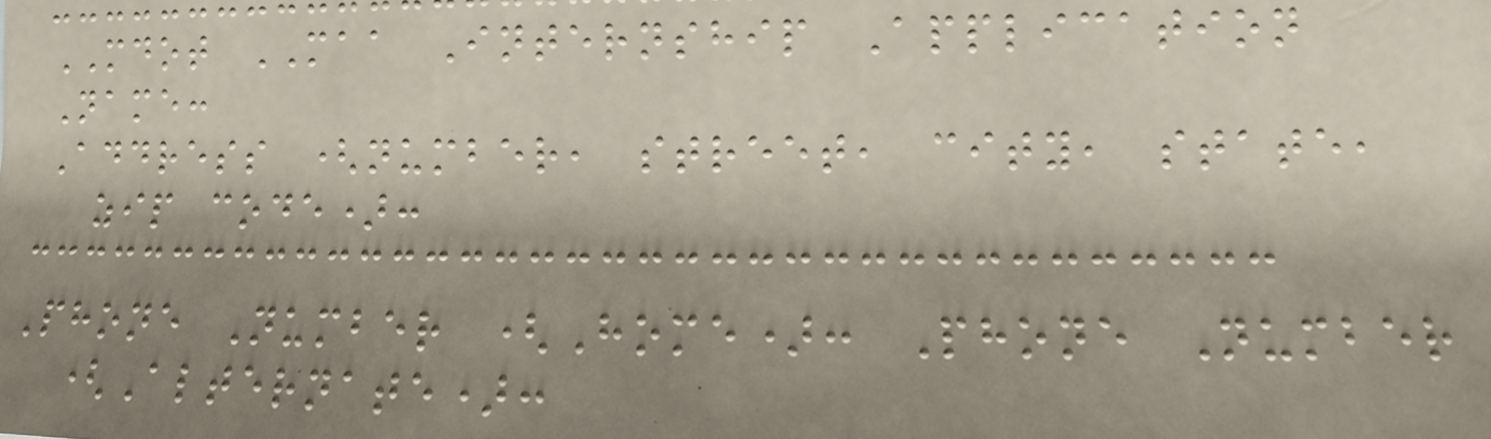MDOT MAA Internship Application
Name:
Address (number, street, city, state,
zip code):
Phone Number (Home): Phone Number
(Alternate):
